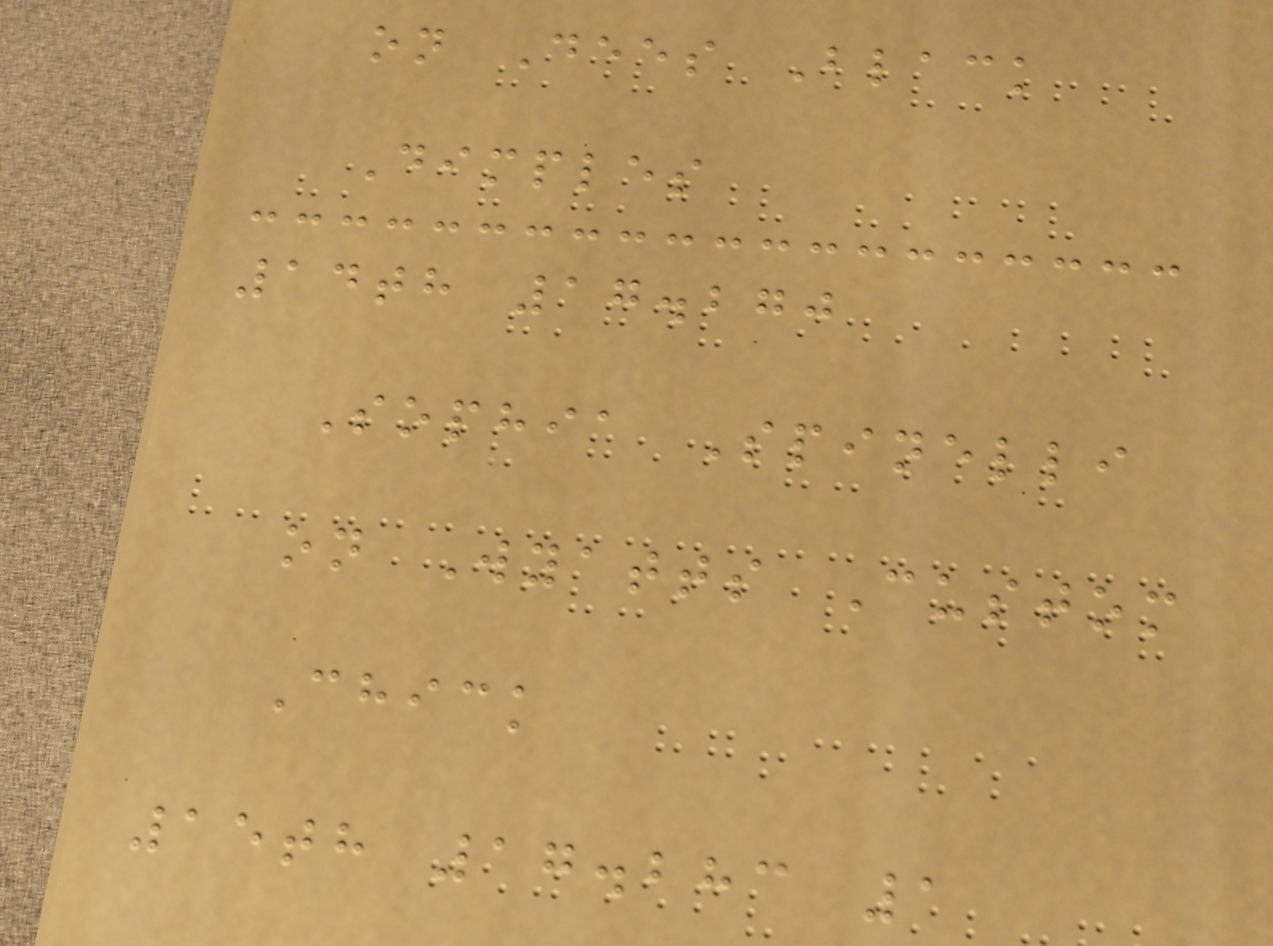on Dees Black
Dimples
14th 17.270
Sophia Spinelli
on Wyatts Custom
Chick
15th 17.283 1
